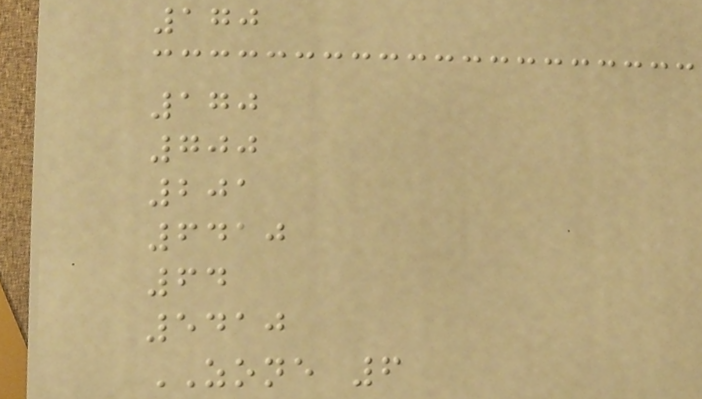170
170
700
201
6410
64
5410
ZONE 6
